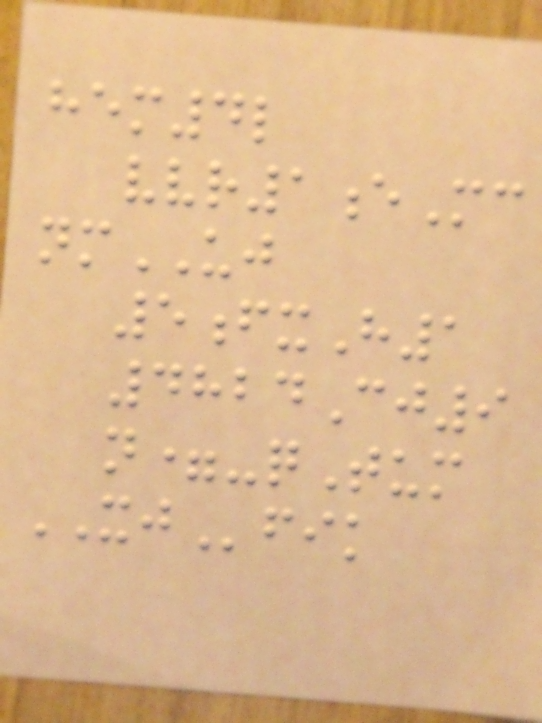hem4l
vvr1eMc
nmUJ
5fxH1
4824Cj9
n=-qTum
XJfik
